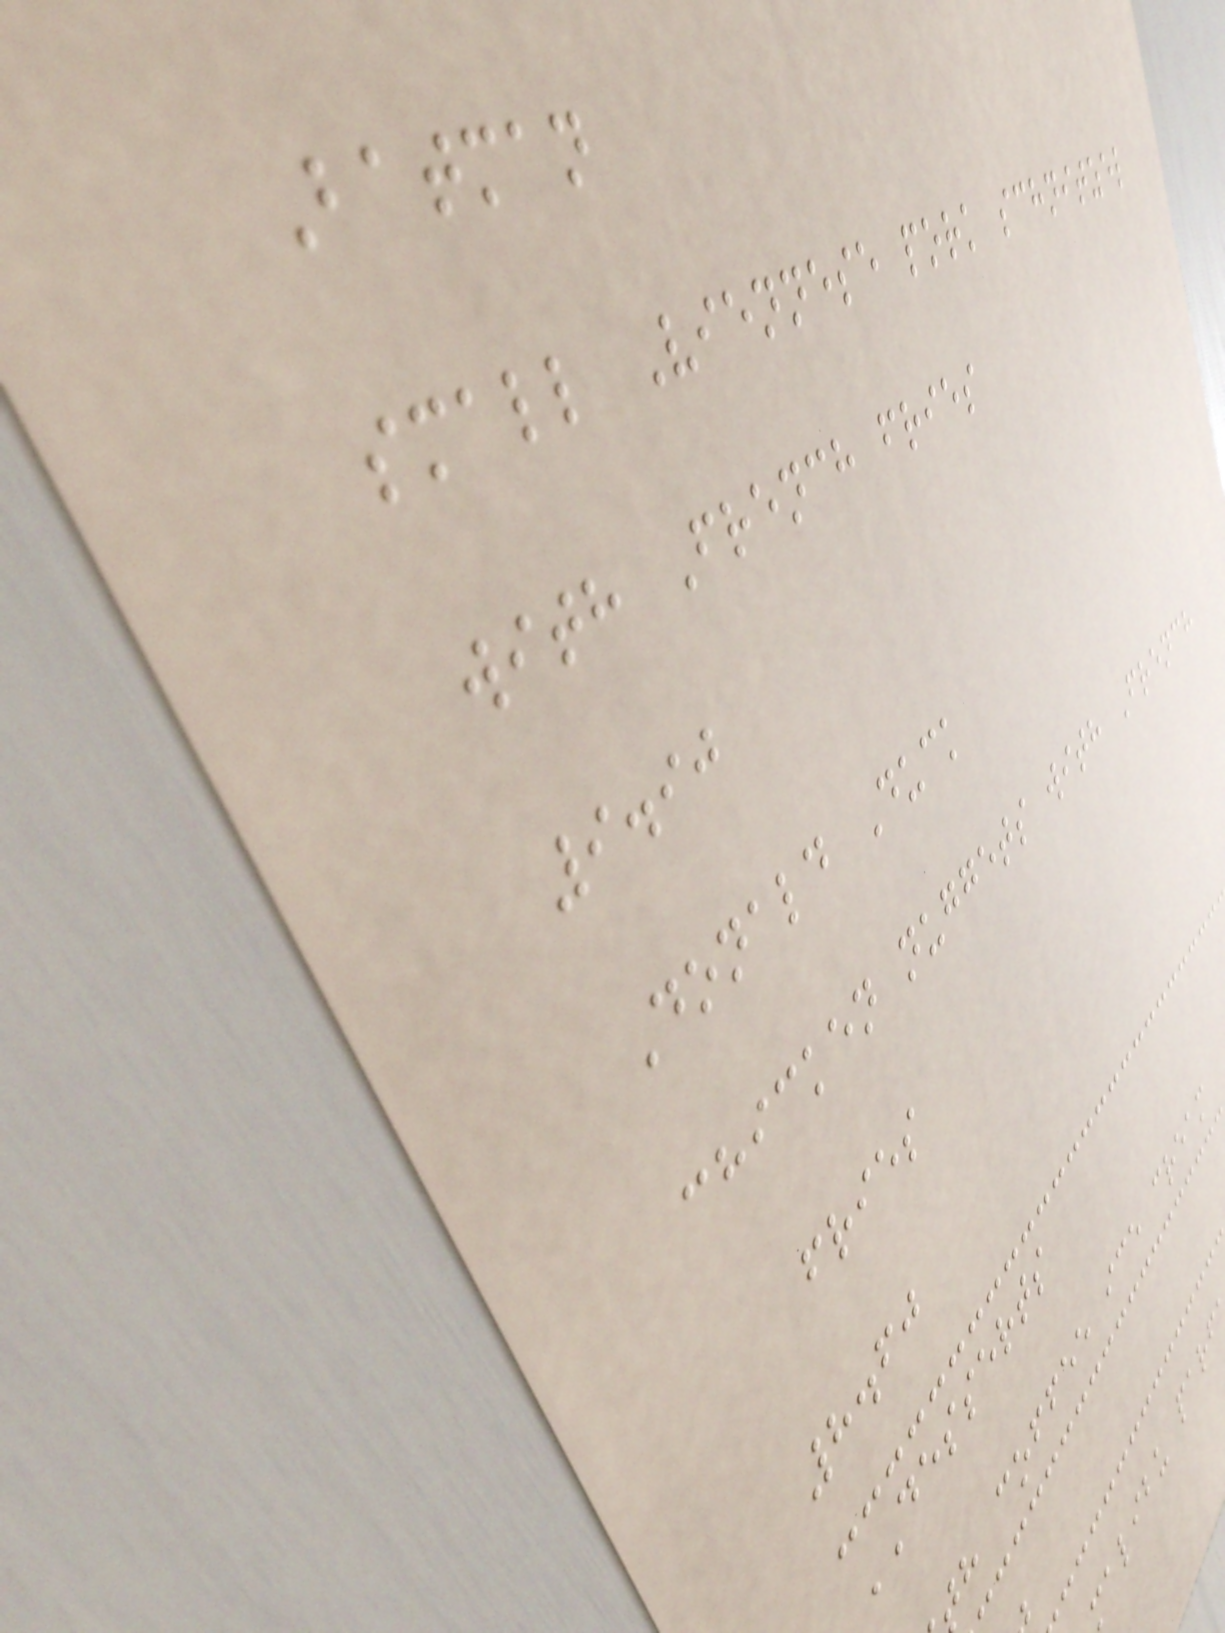Batman
small Viennese pork schnitzel
with French fries
9.90
Donald Duck
chicken nuggets with French
fries
8.60
DESSERTS
h coffee ice cream
malibu parf
